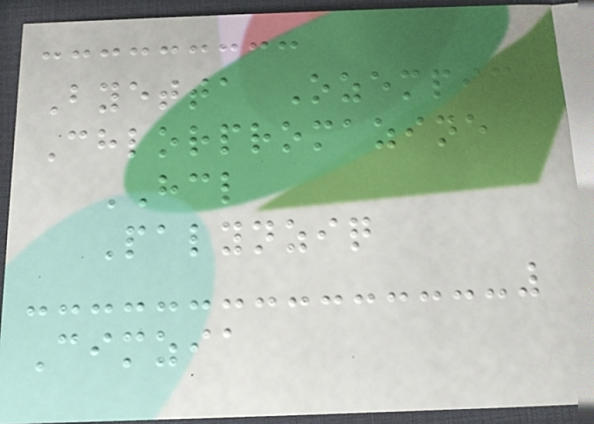Byetta Ozempic
Chlorpromazine
HCL
Palynziq
Cimzia
